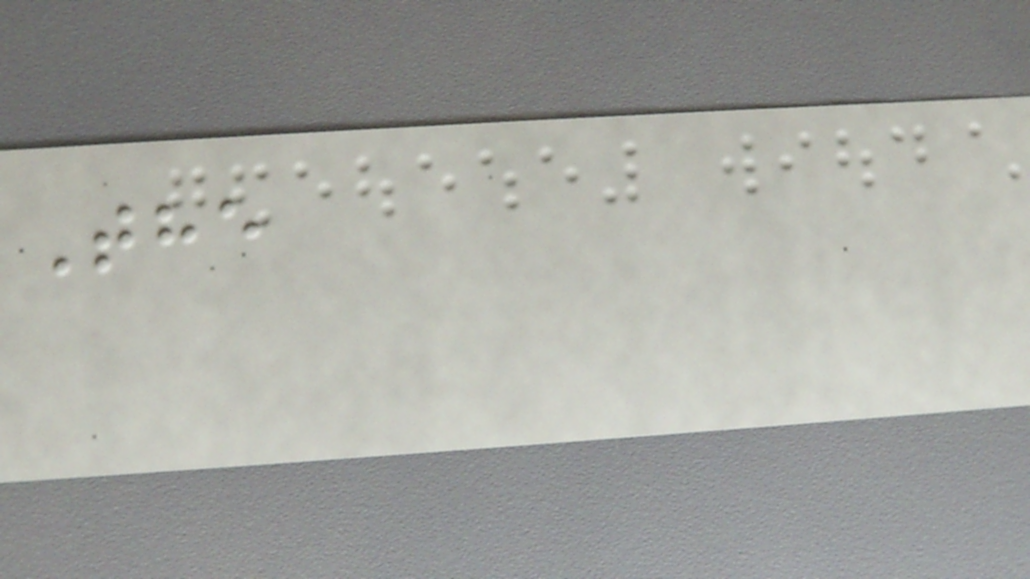The
